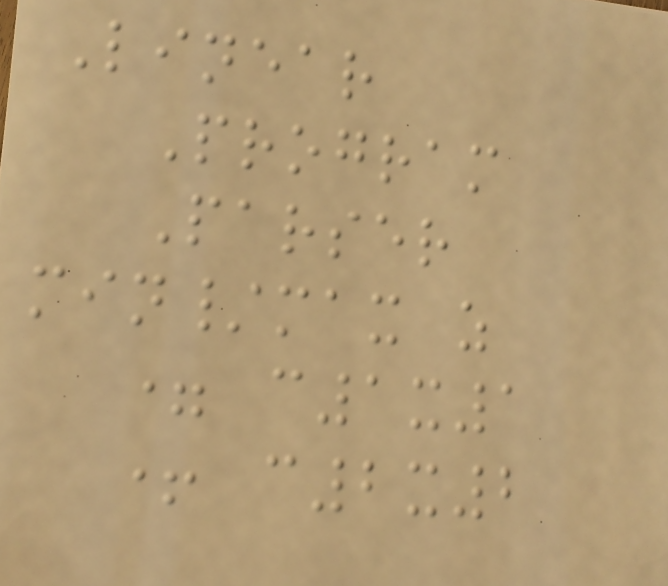Linear
Program
Parser
min/max z
= c1x1
+ c2x2
